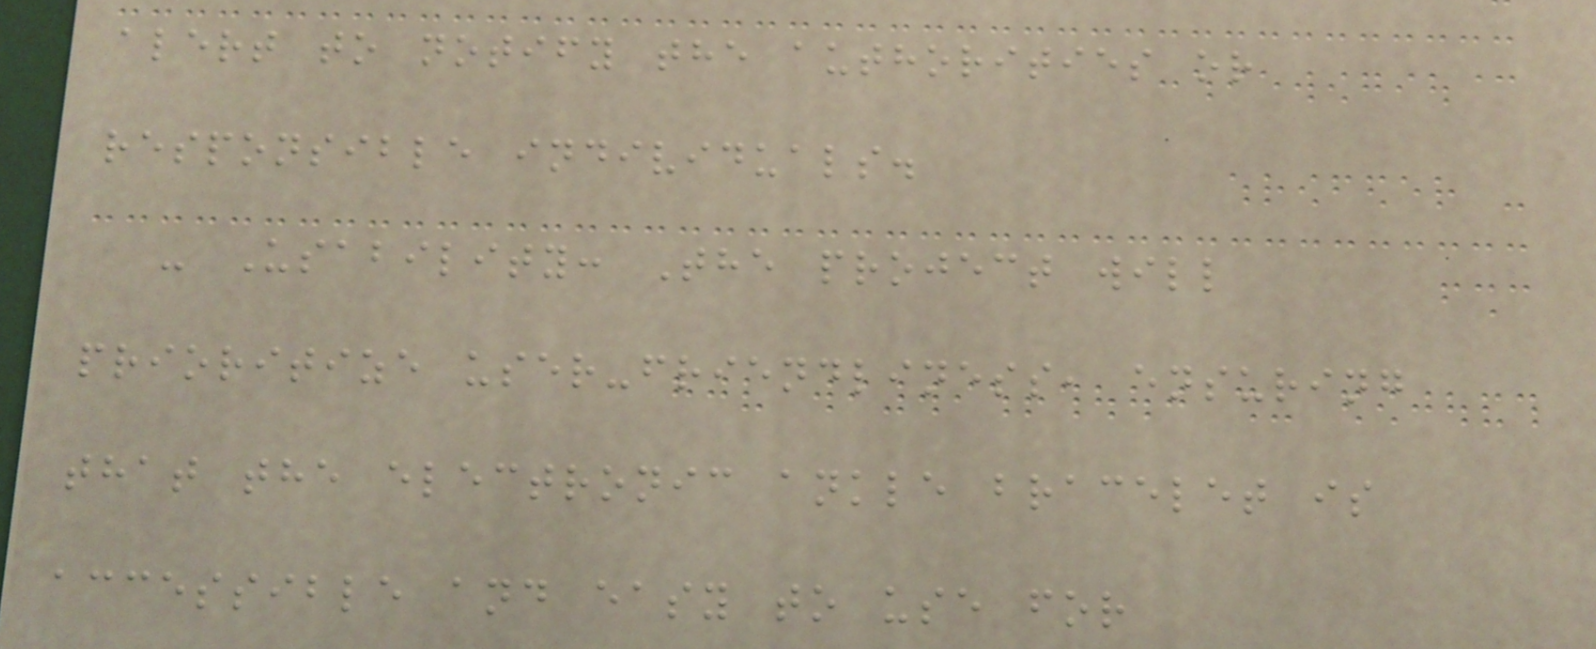alert to notify the authorities or
responsible individuals.
- Usability: The project will
prioritize user-friendliness, ensuring
that the electronic ankle bracelet is
accessible and easy to use for
